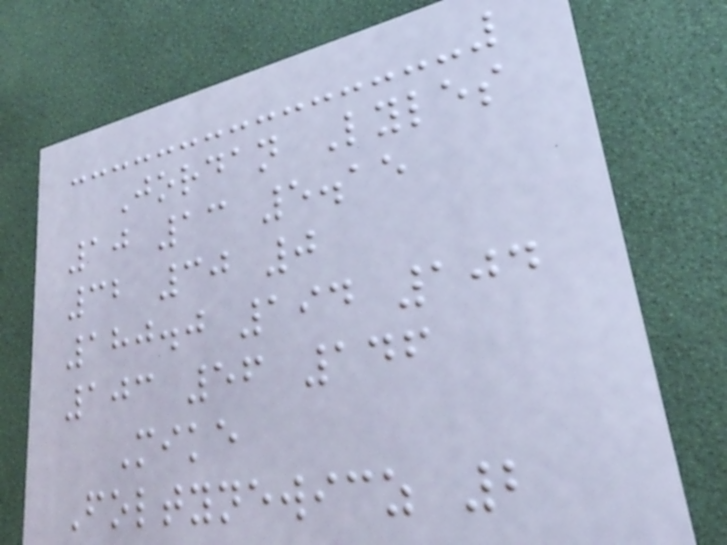Jordan Lyles
10 13 5.15
32 30 0
180.0 194 104
103 56 146
Mike
Foltynewicz 2
